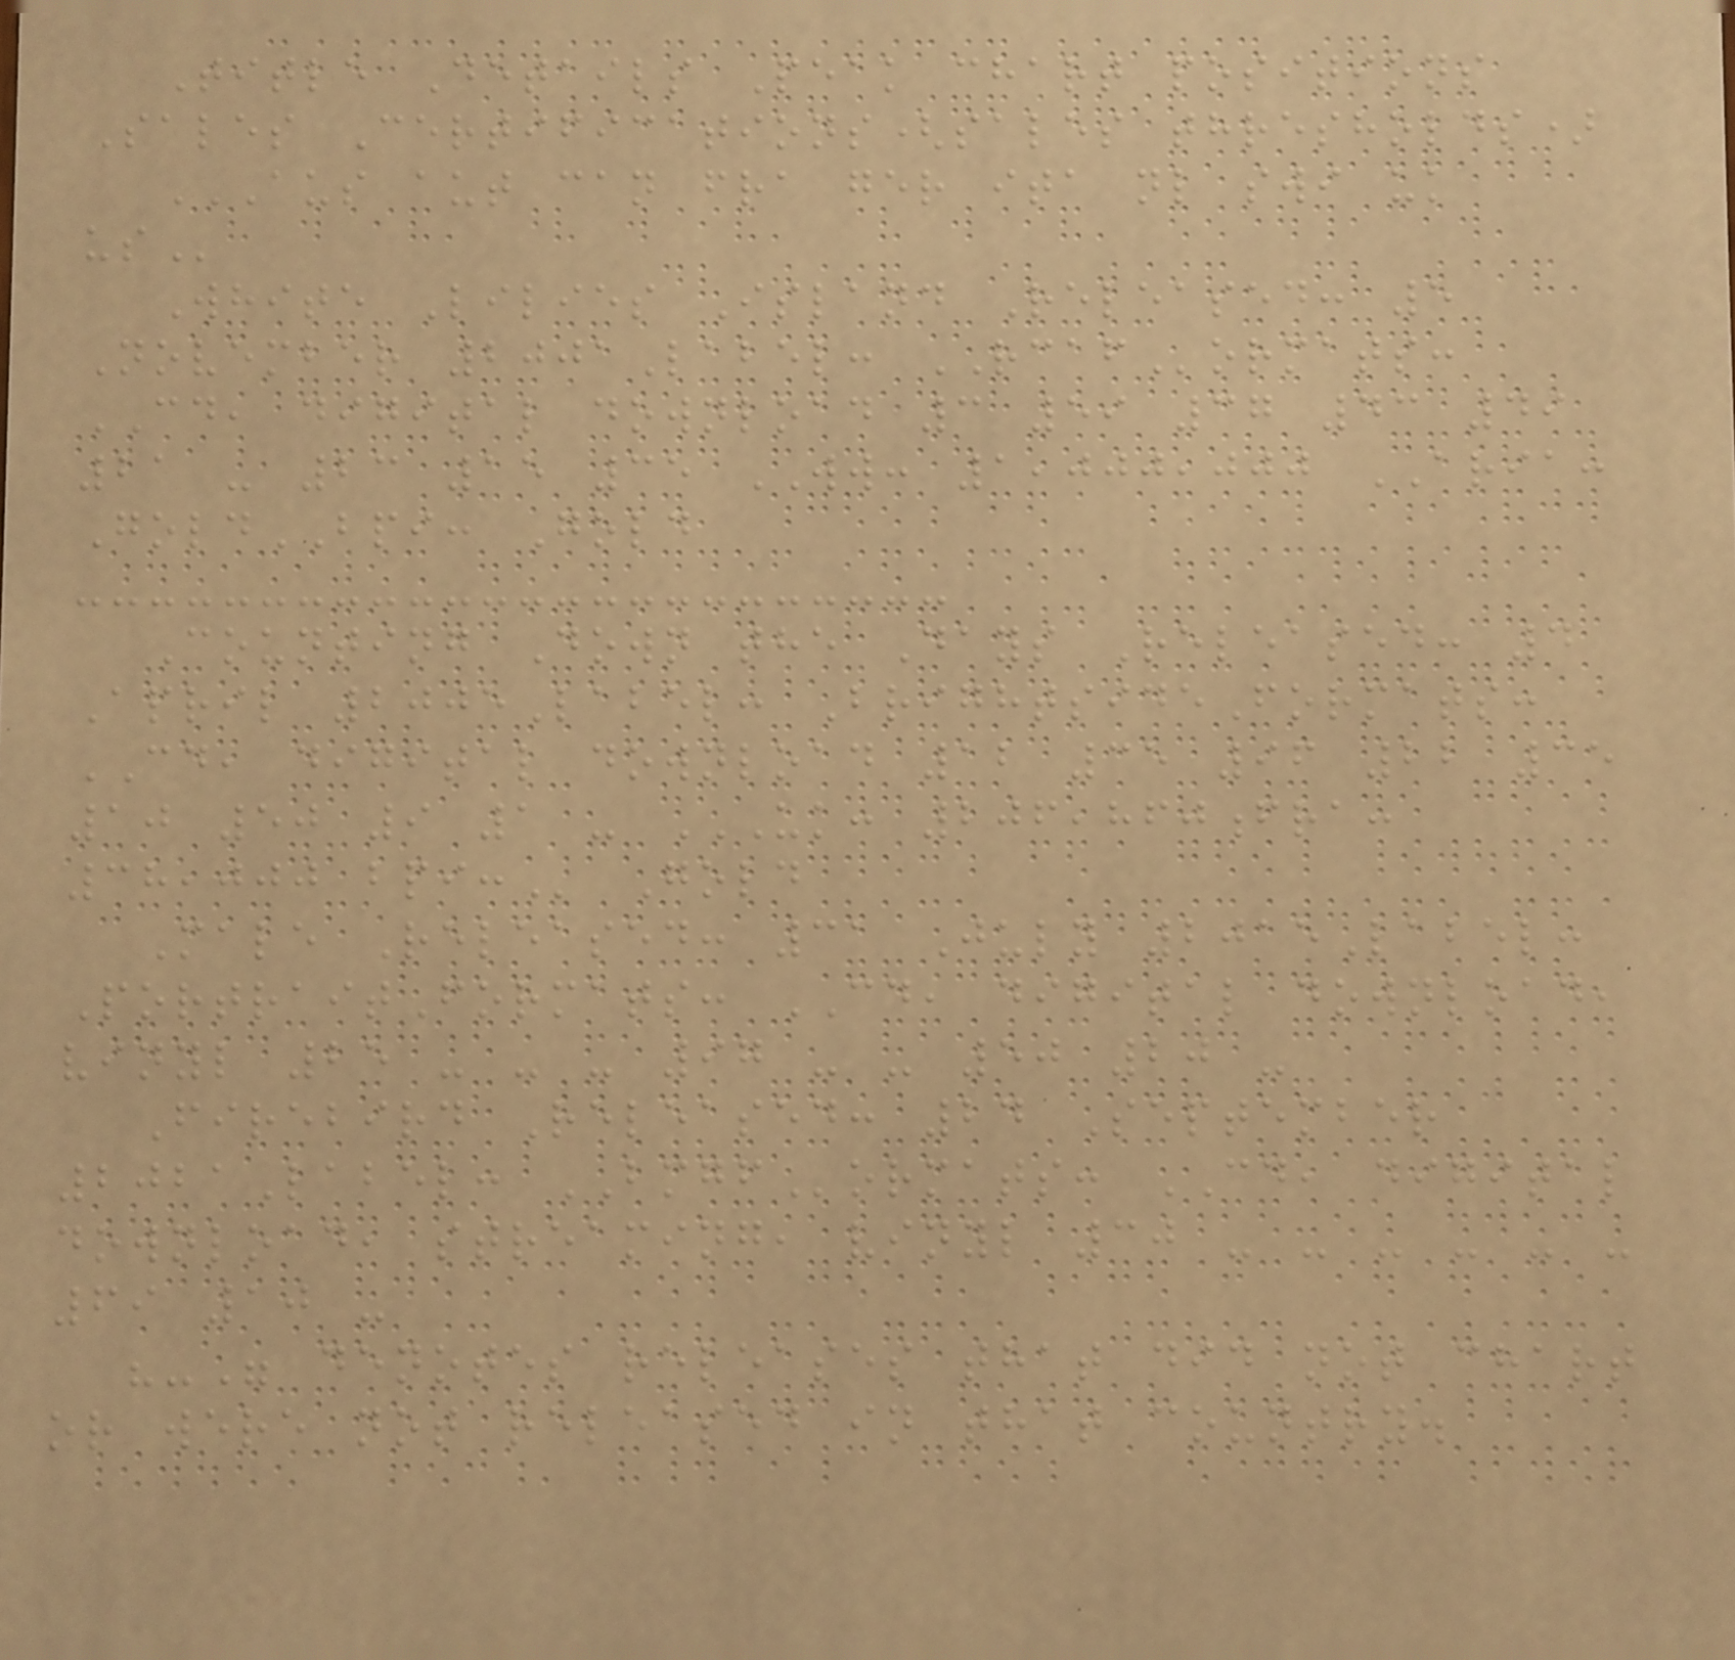Title Details Peak chart positions
Sales Certifications(sales thresholds)
AUS AUT CAN FRA GER ITA NL SWI UK
US
White Lilies Island Released: 5
November 2001Label: RCAFormats:
CD, digital download 3 59 37 43 49
21 - 23 15 35 WW: 1,000,000 ARIA:
GoldBPI: Gold
Counting Down the Days Released: 4
April 2005Label: BrightsideFormats:
CD, digital download 12 35 96 22 35
10 50 9 1 - UK: 206,860FRA:
38,000 BPI: Gold
Male Released: 31 July 2015Label:
PortraitFormats: CD, digital download,
vinyl 25 - - - 97 - - 50 20 -
Firebird Released: 24 September
2021Label: BMGFormats: CD, digital
download, streaming, vinyl 30 - - - - - -
69 10 -
"-" denotes releases that did not chart
or were not released in that country.
